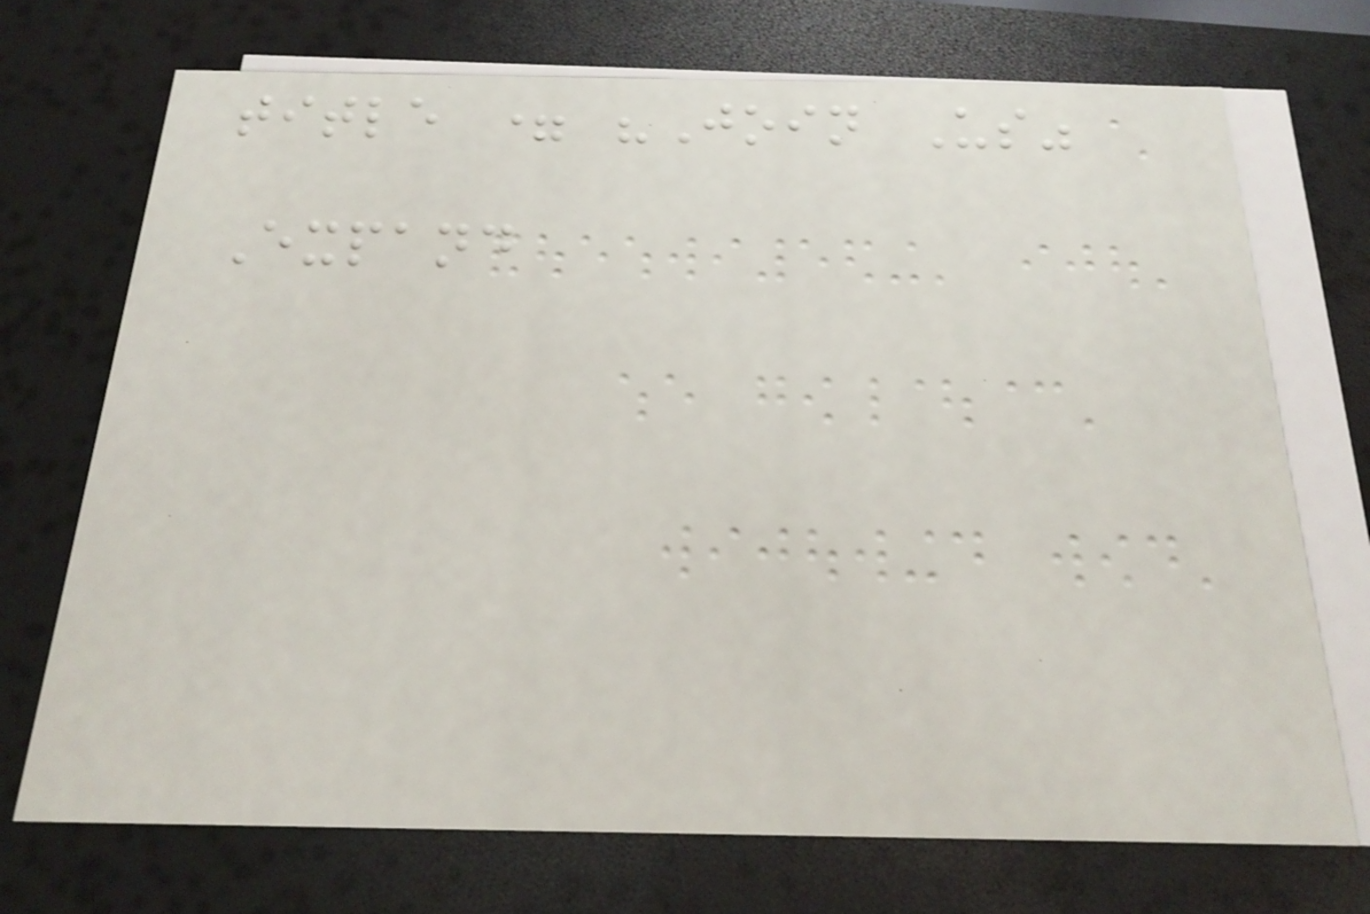title = "Join Us"
Expand
